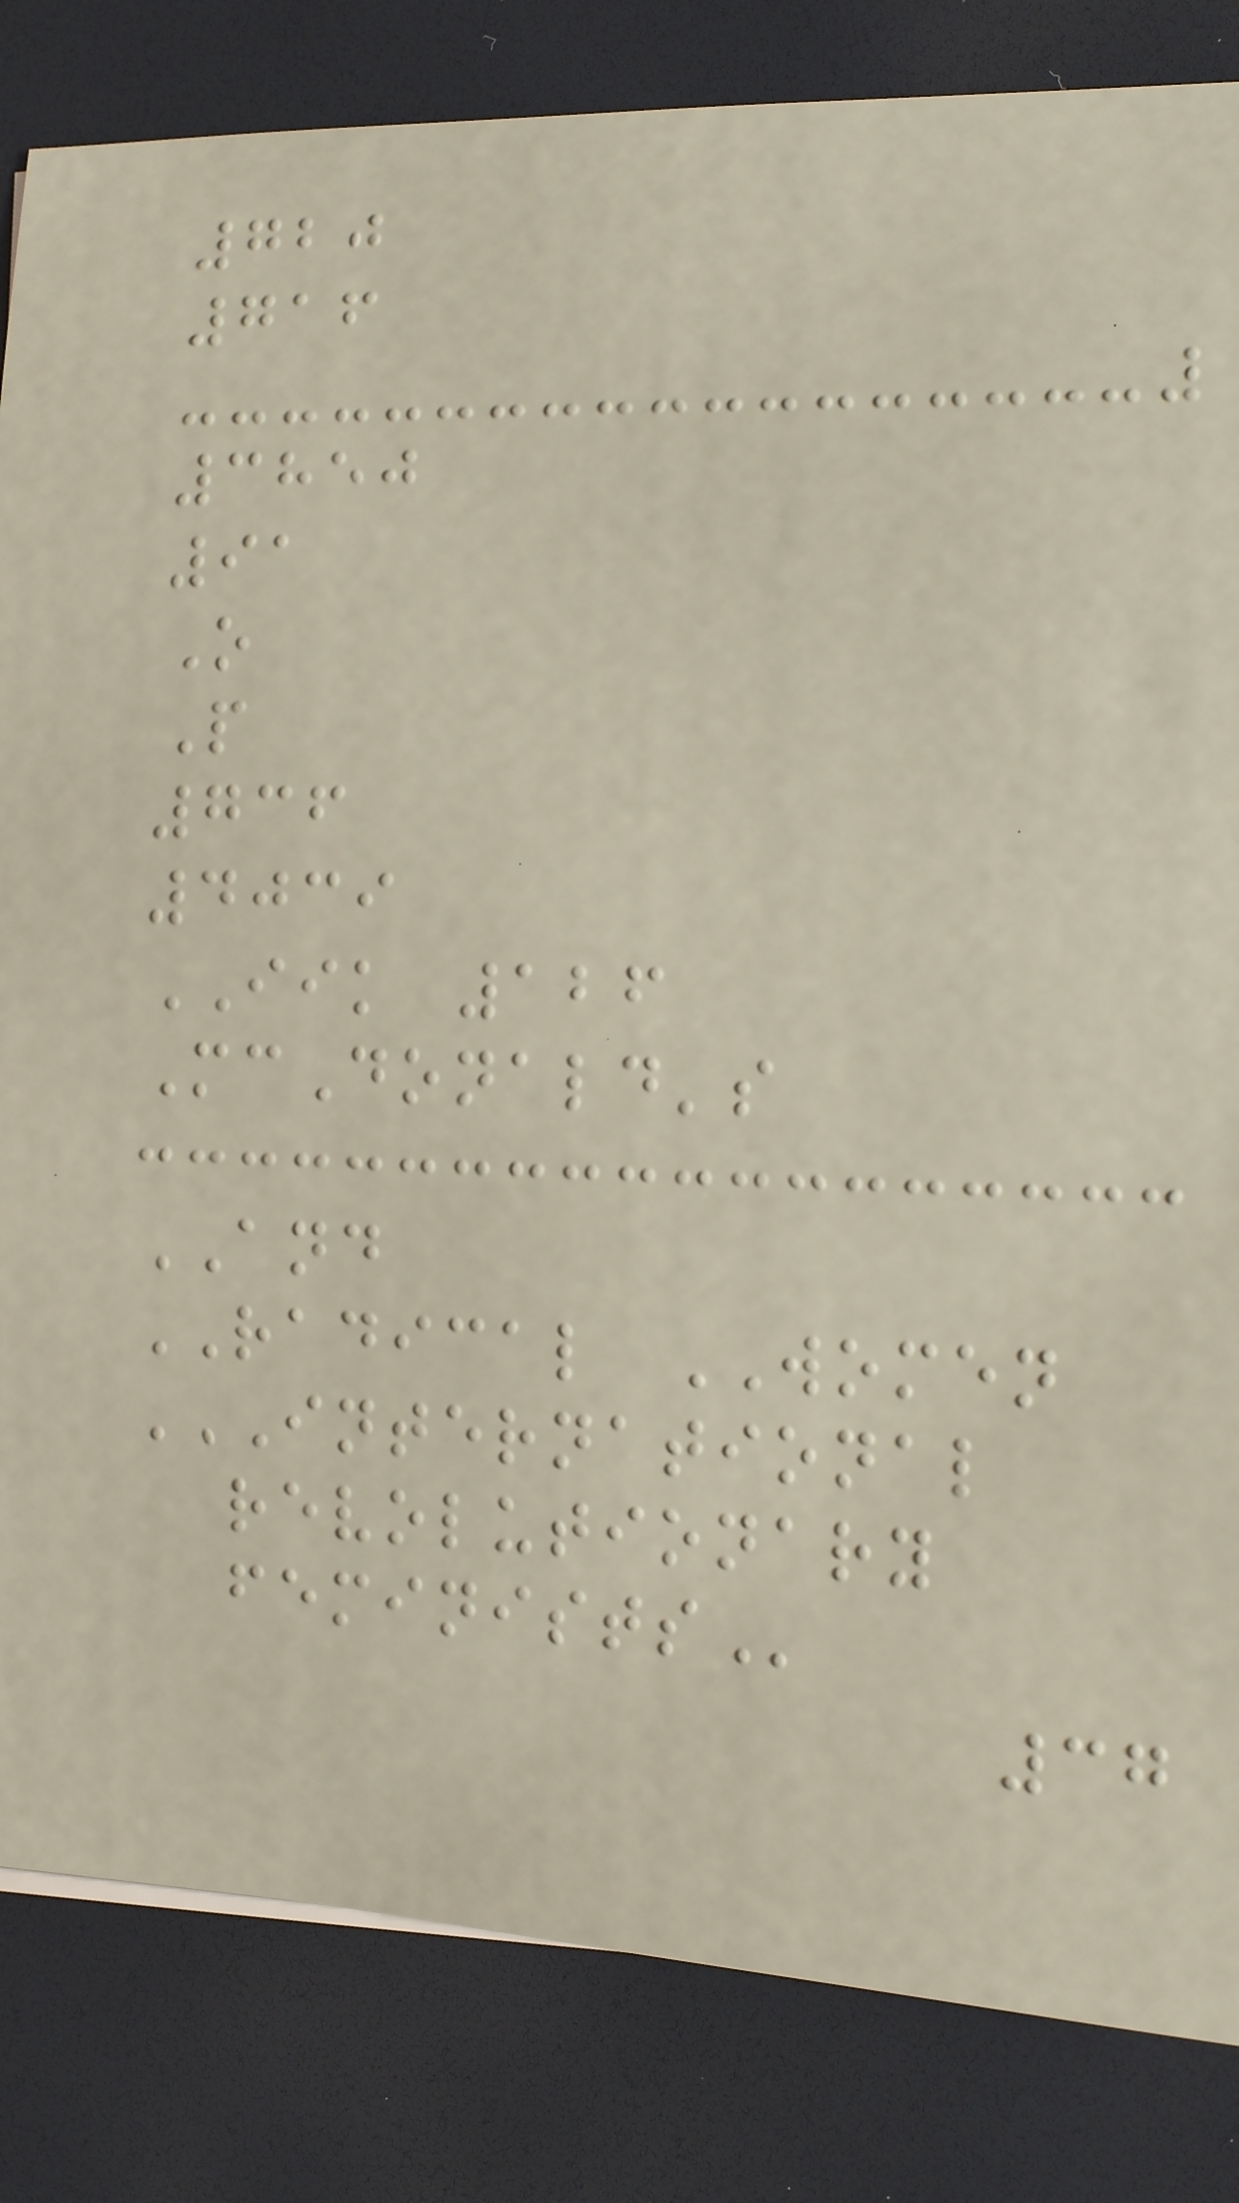720
716
3850
91
O
P
736
4039
IIK 126
McDonald's
AND
RADICAL WOMEN
INTERNATIONAL
REVOLUTIONARY
FEMINISTS
37
